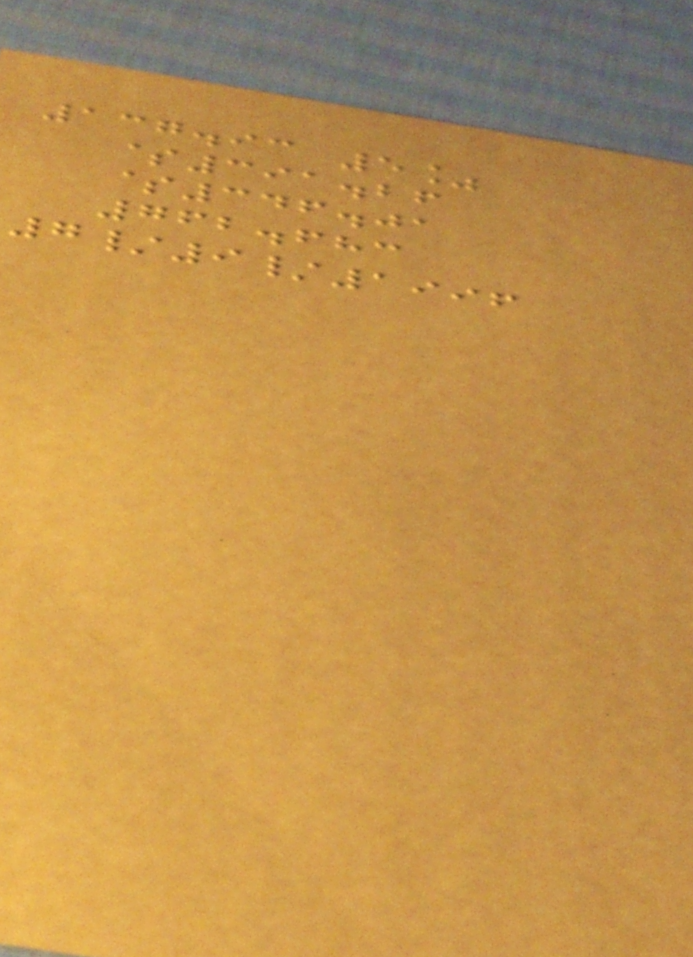137.93 5%
$391.26
$346.01
762.683
7/9/1996
